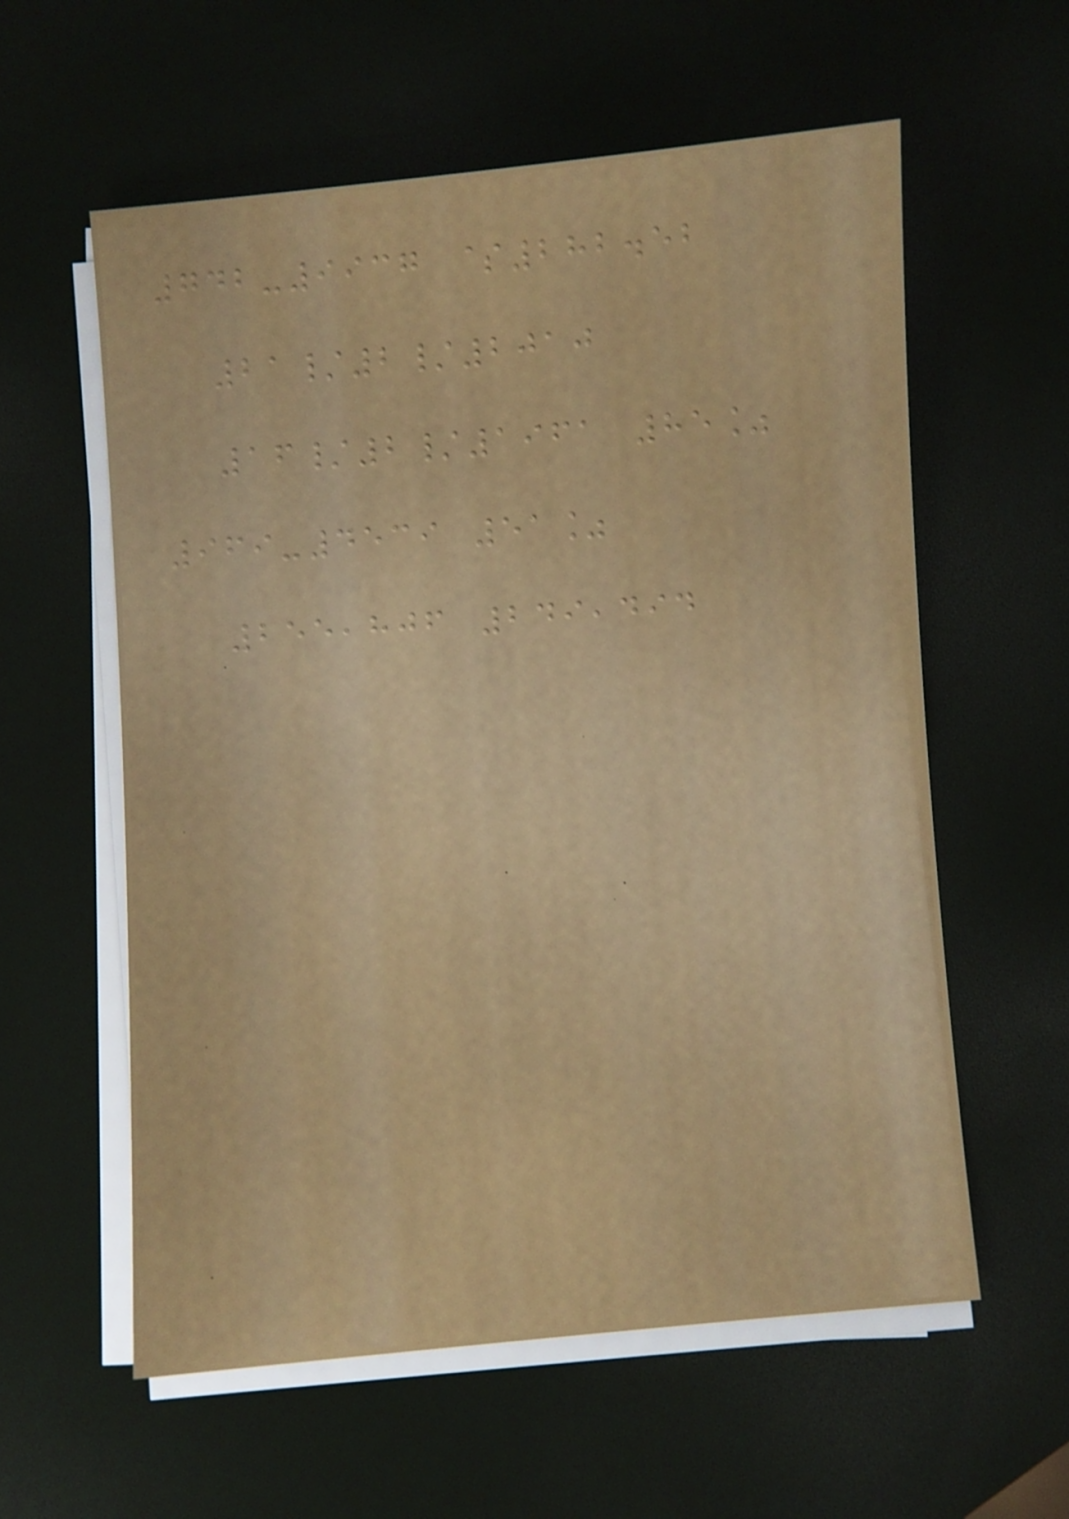742-9937 $282.52
21/2/2010
16/2/1961 85%
969-4539 51%
255,806 249,494
